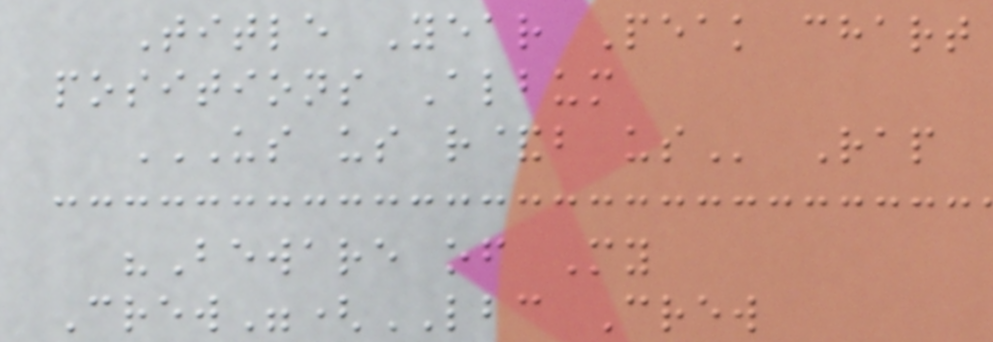Title Year Peak chart
positions Album
US US R&B US Rap
"Beware of My
Crew"(LBC Crew
